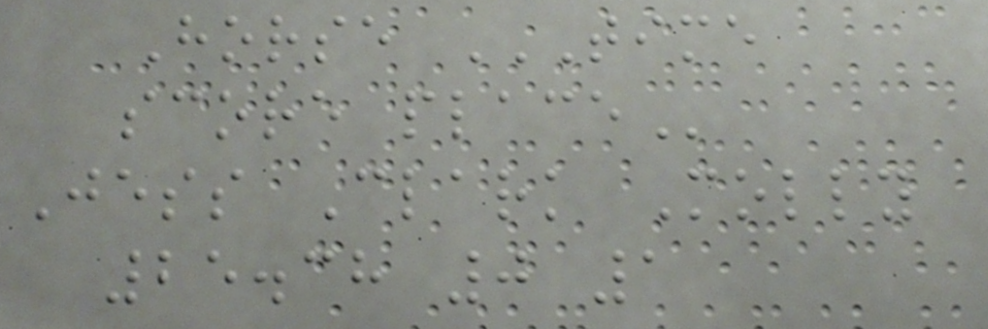Horse TIME
SCORE PLACE
Jess Clark Molly
25.38 0 1
